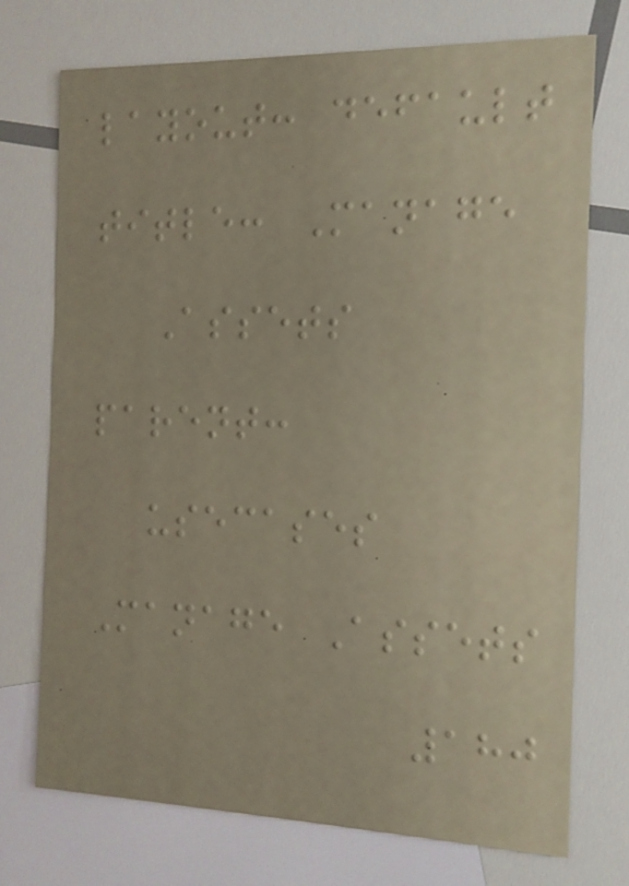layout: default
title: Manage
Assets
parent:
usecases
Manage Assets
180
